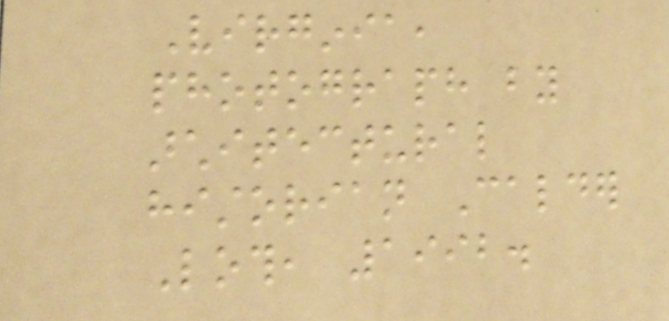Virginia,
photograph by
architectural
historian Calder
Loth, 1992.
